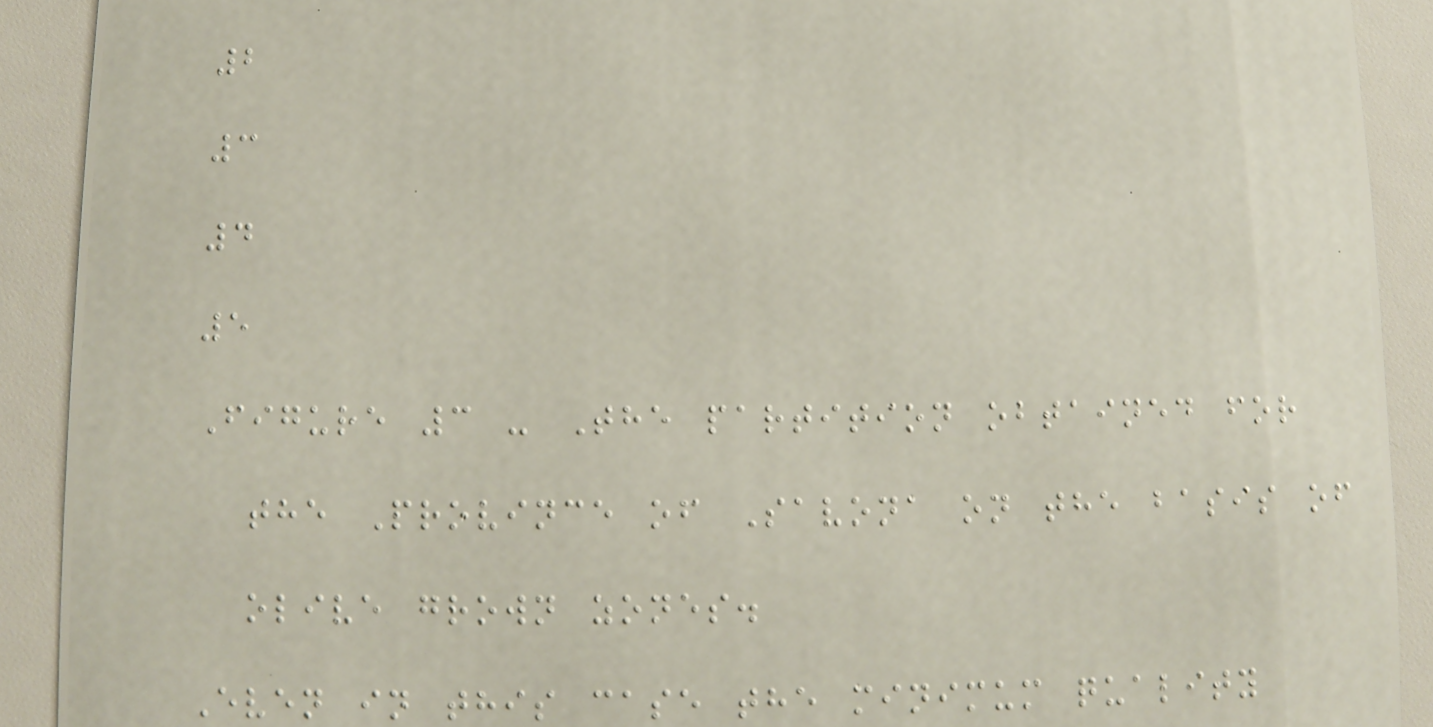2
3
4
5
Figure 3 - The partition obtained for
the Province of Savona on the basis of
olive grown zones.
Even in this case the minimum quality
